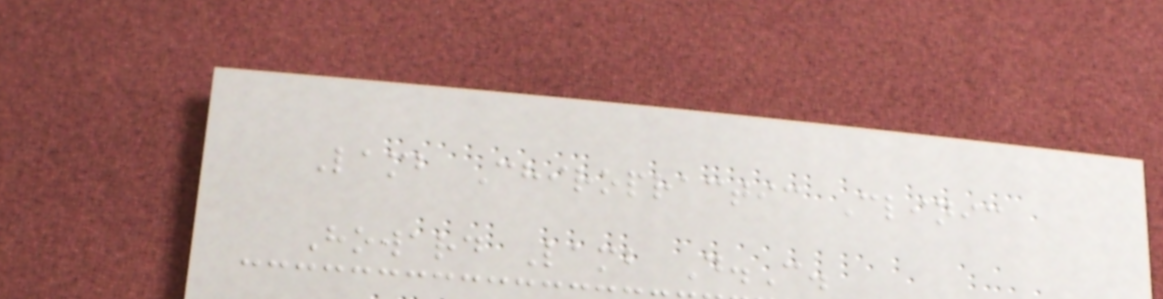Lamb Chiropractic Clinic
Howard Lamb D.C.
